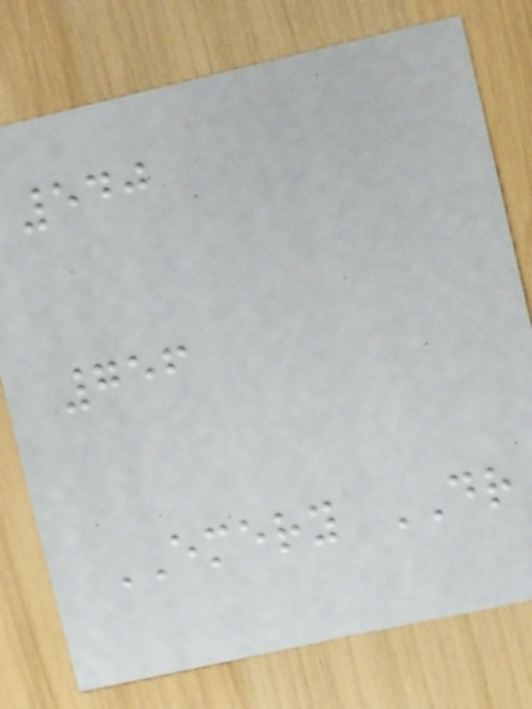540
756
EMERY DR
